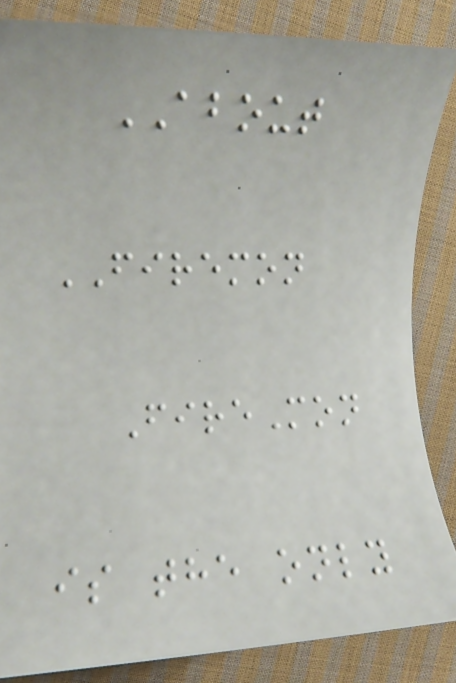ABOUT
FIREMON
FireMon
is the only
